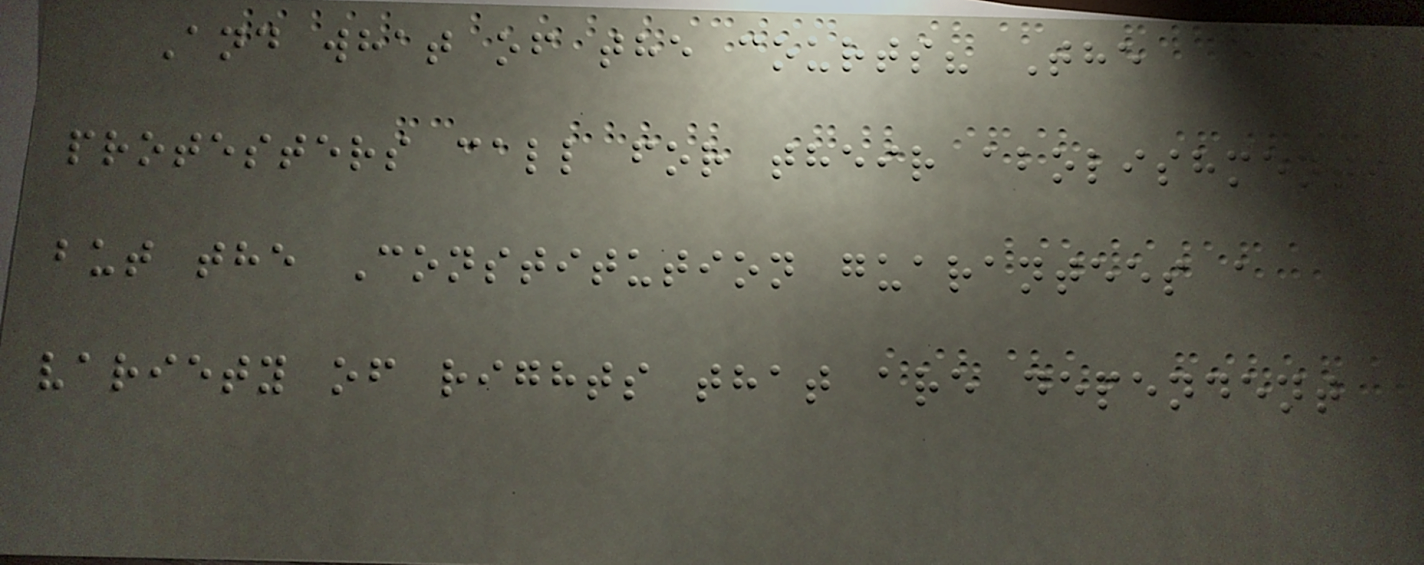And what of the courts? The
protesters call for their abolishment,
but the Constitution guarantees a
variety of rights that are dependent
